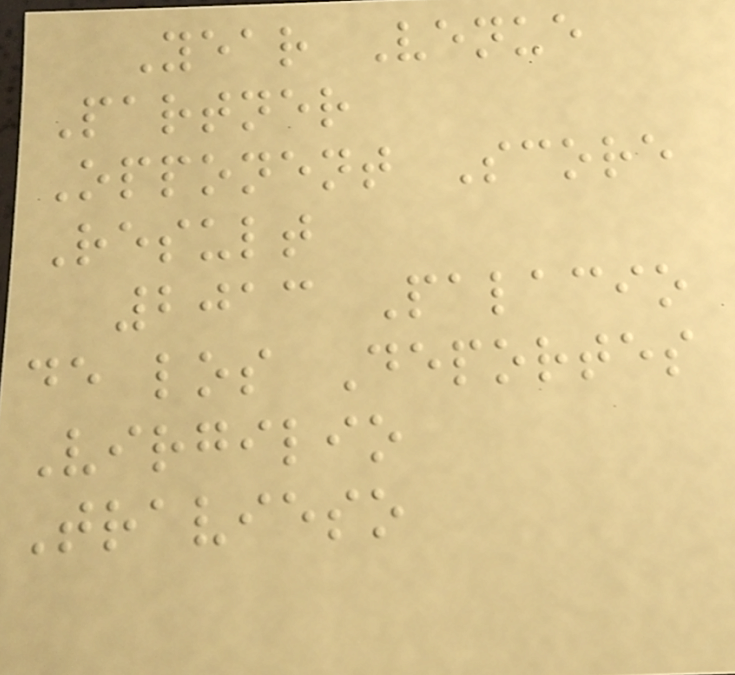Year Venue
Partner
Opponent Score
Result
2013 Palacio
de los Deportes
Virgilio
Travieso
